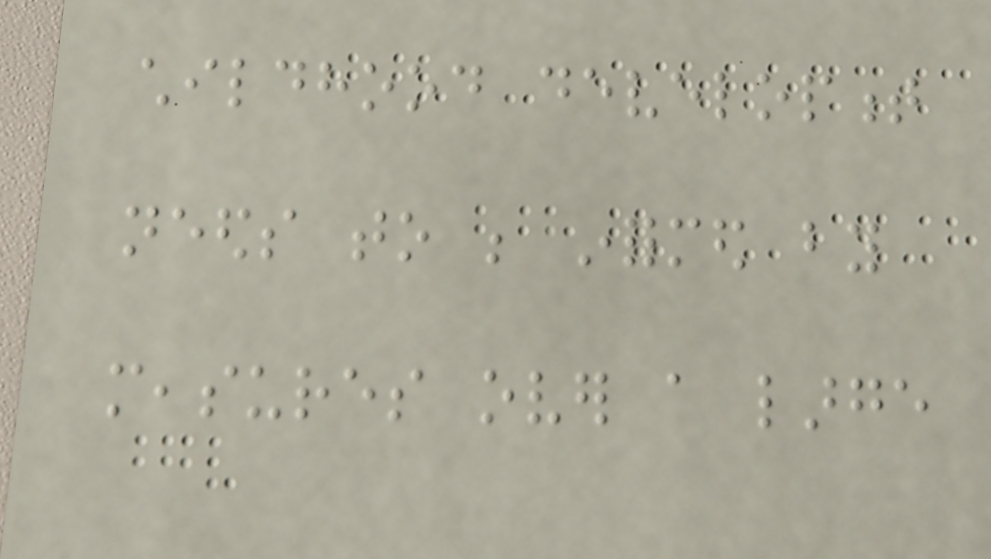childhood development
needs to be informed by
measures over a large
